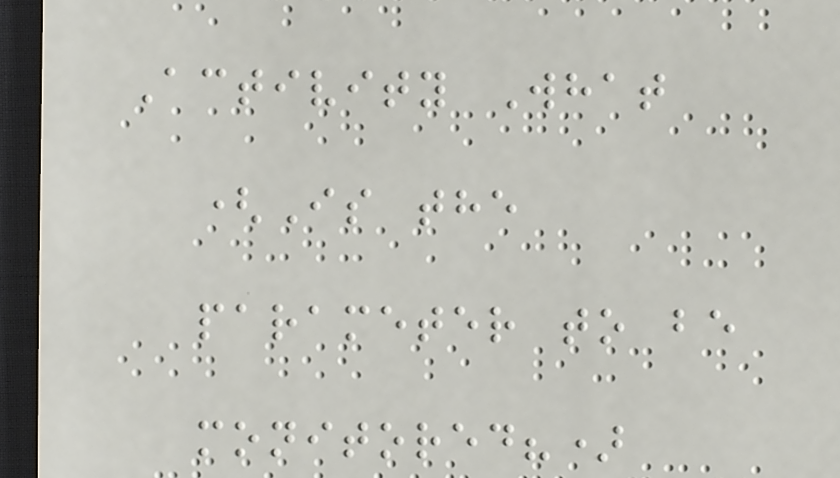Activity What
(Is the
parameter to be
monitored?)
